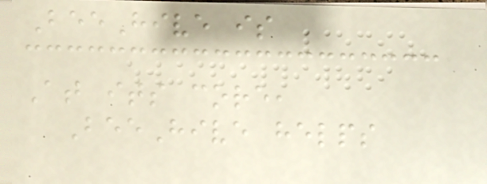BeeHive is
At its core,
BeeHive helps
